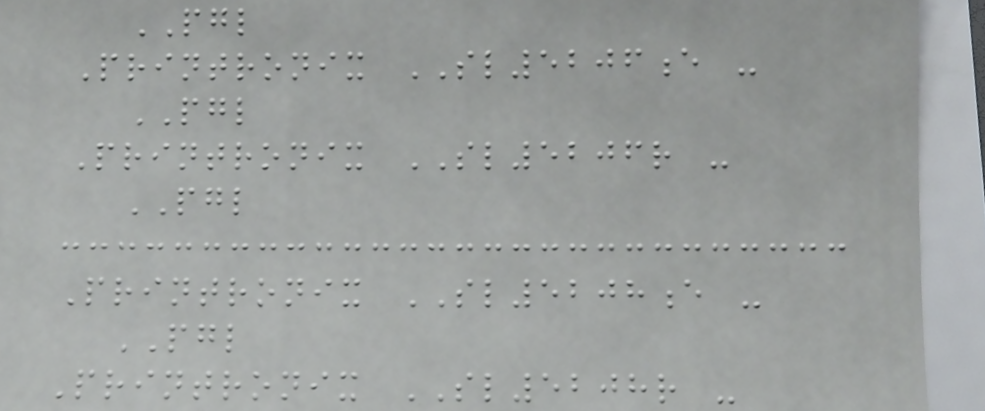PGL
Printronix SL5206e -
PGL
Printronix SL5206r -
PGL
Printronix SL5208e -
PGL
Printronix SL5208r -
